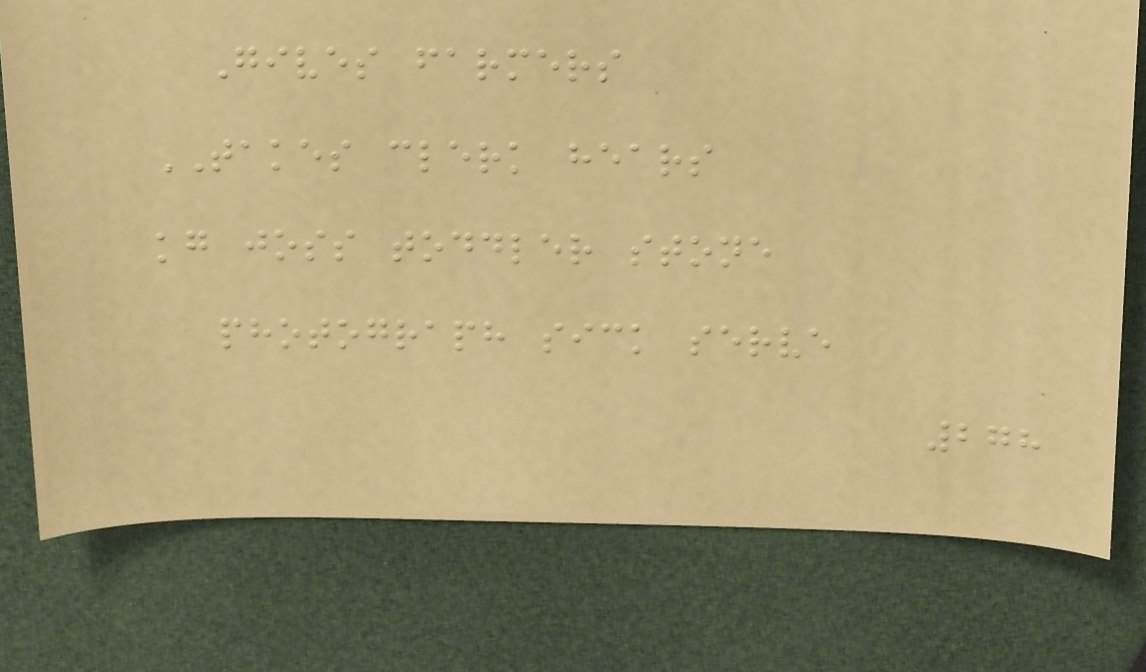Gives farmers
TAKES clerk hears
kg joss toddler stone
photograph sick serve
278
